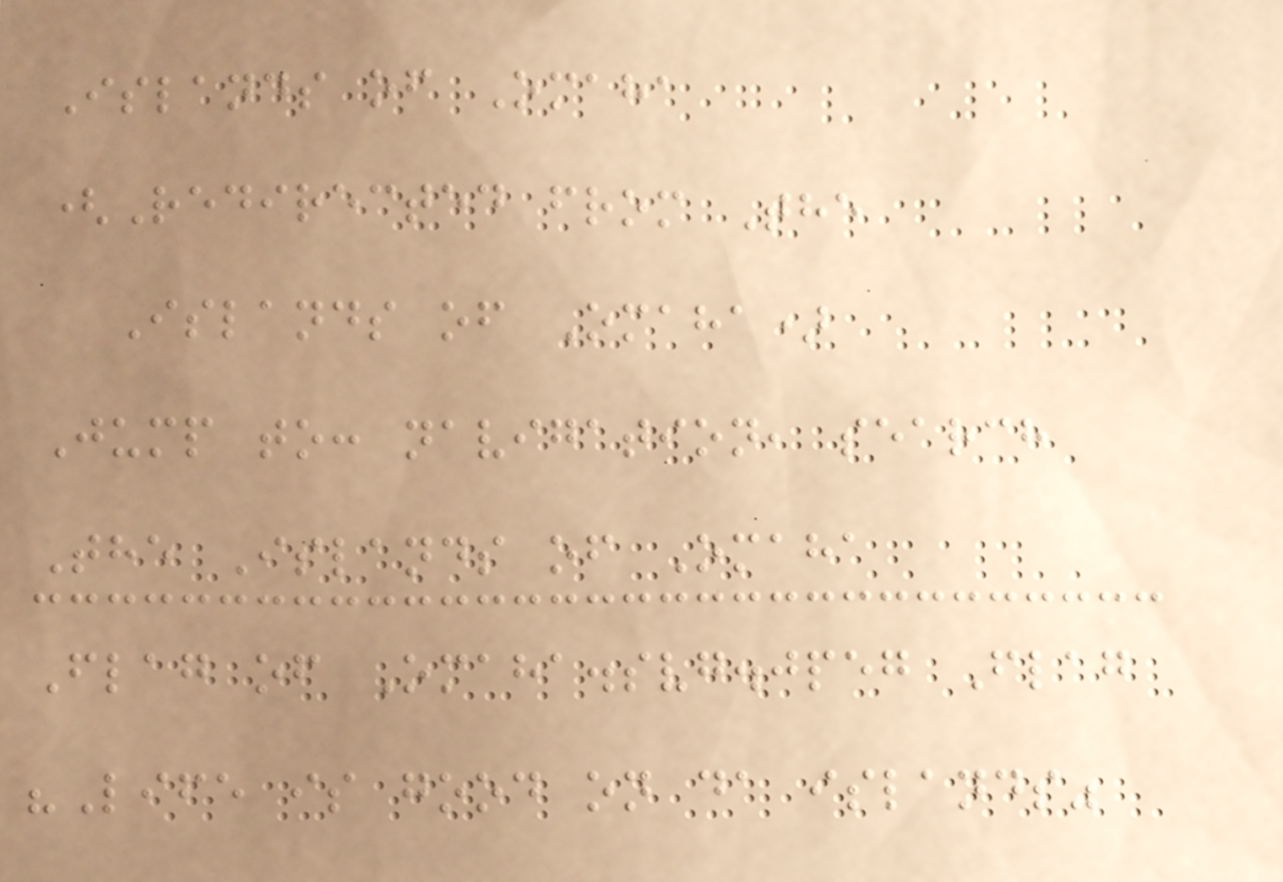Islands of Omaha
(Redirected from The
Islands of Omaha)
Jump to: navigation, search
The Islands of Omaha
Flag of Omaha.svg.jpeg Flag
"Life is good on da islands"
